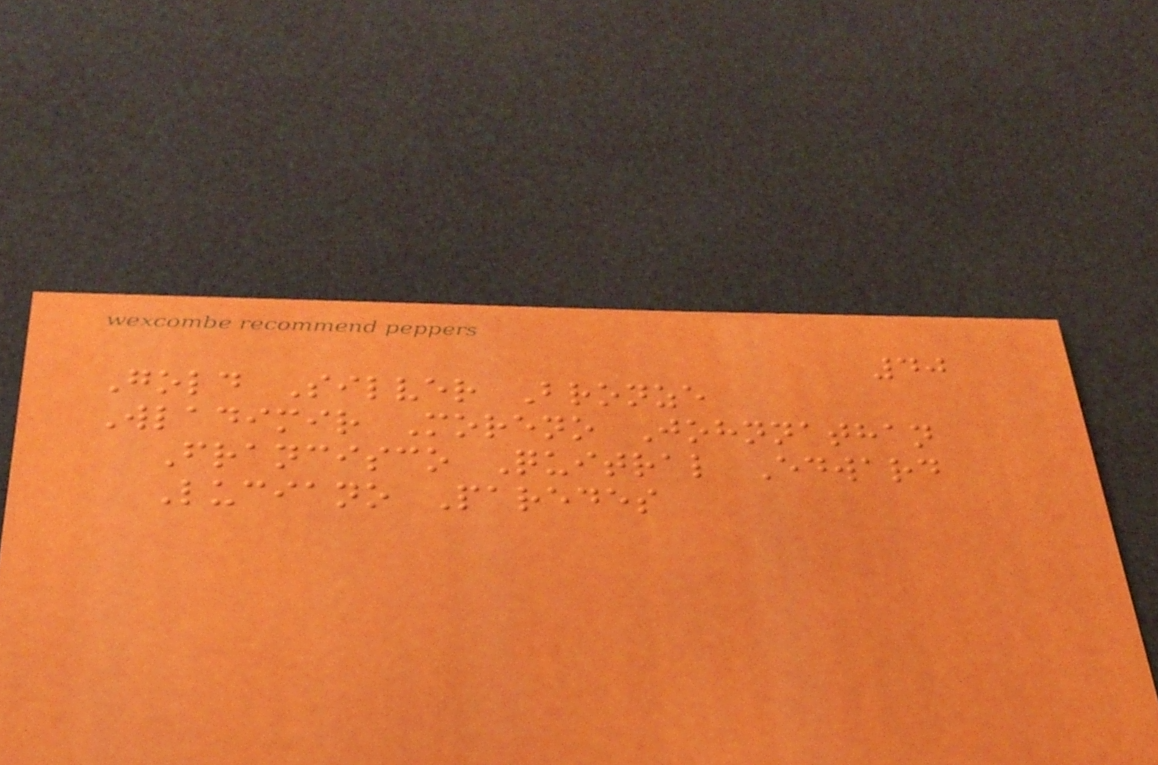40
Gold Silver Bronze
Wladimir Moreno Johnnathan
Francisco Quitral Edward
Luciano Paredes
